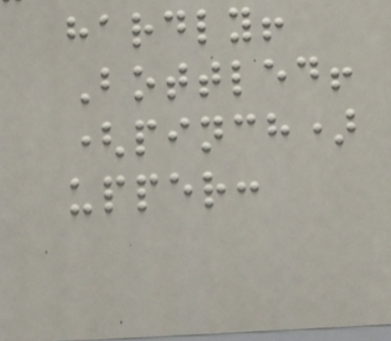hardly!
Bottled!
(pinch)
upper:
